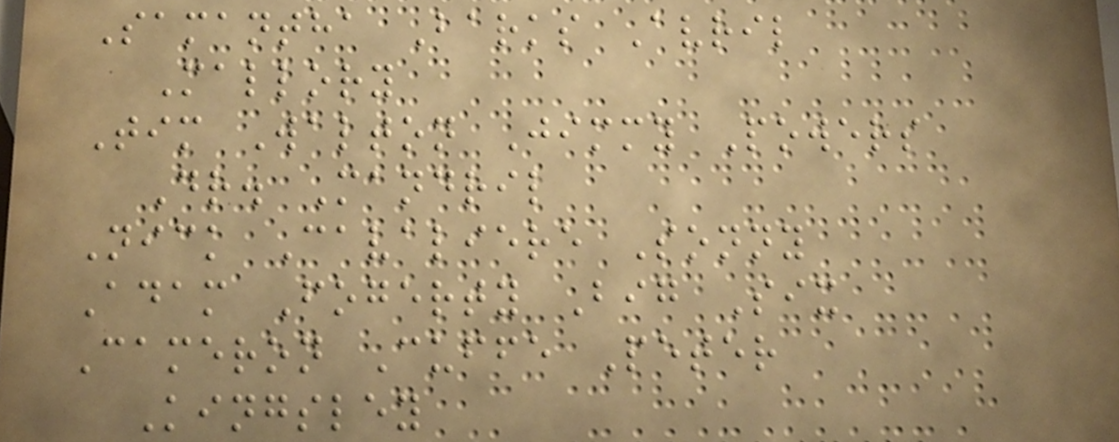Samantha Barks Avril
Mallory
Tim Walton Jimmy Powers
Dr. Mandril
Nick Cavaliere Sonny
Adam Fogerty Big Six
Cameron Cuffe Peter
Kingsley
